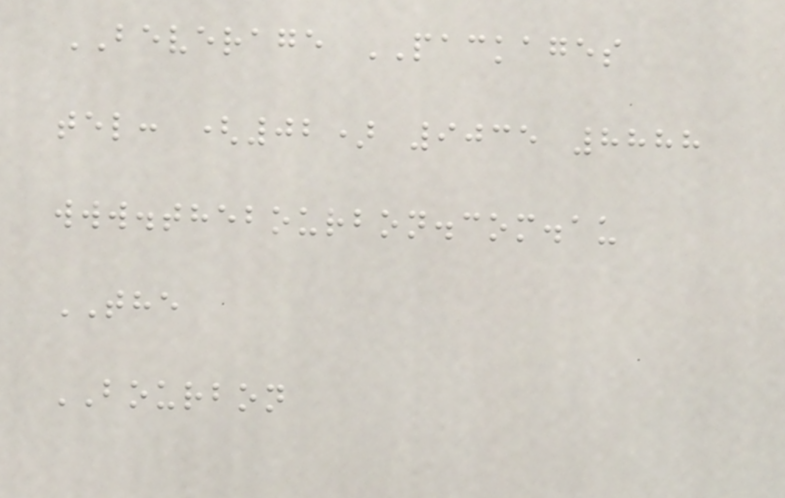BEVERAGE PACKAGES
tel: (02) 9035 8888
www.thebourbon.com.au
THE
BOURBON
